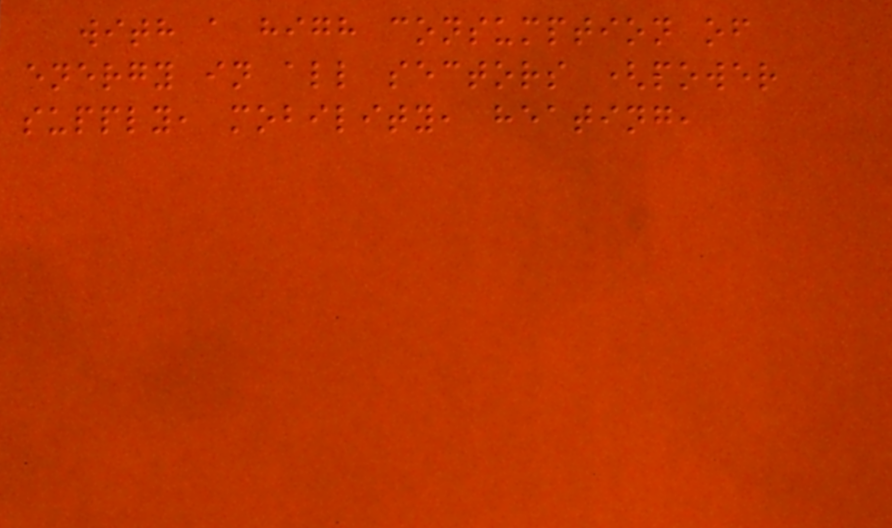with a high consumption of
energy in all sectors (power
supply, mobility, heating,
